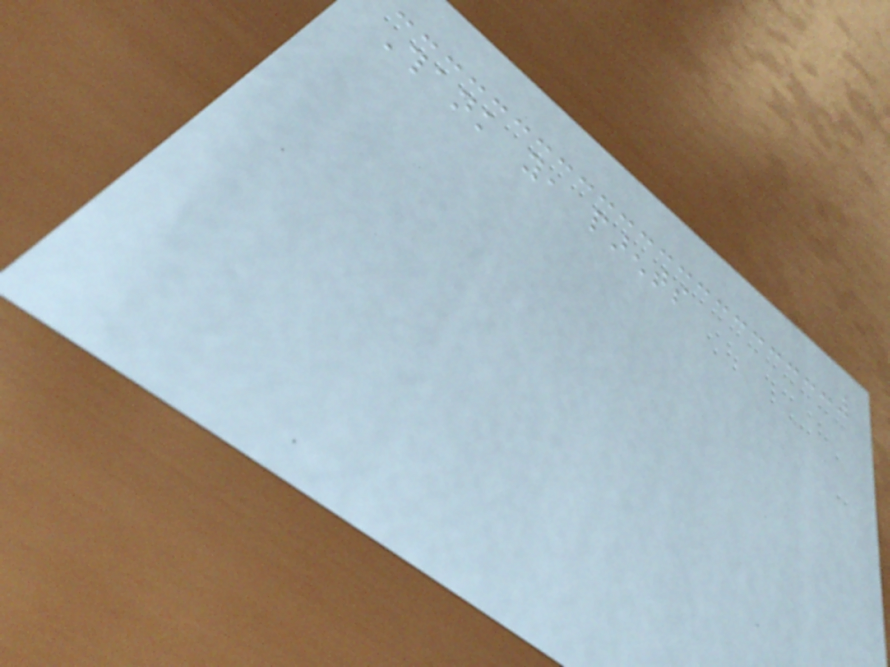Thank you, parents
